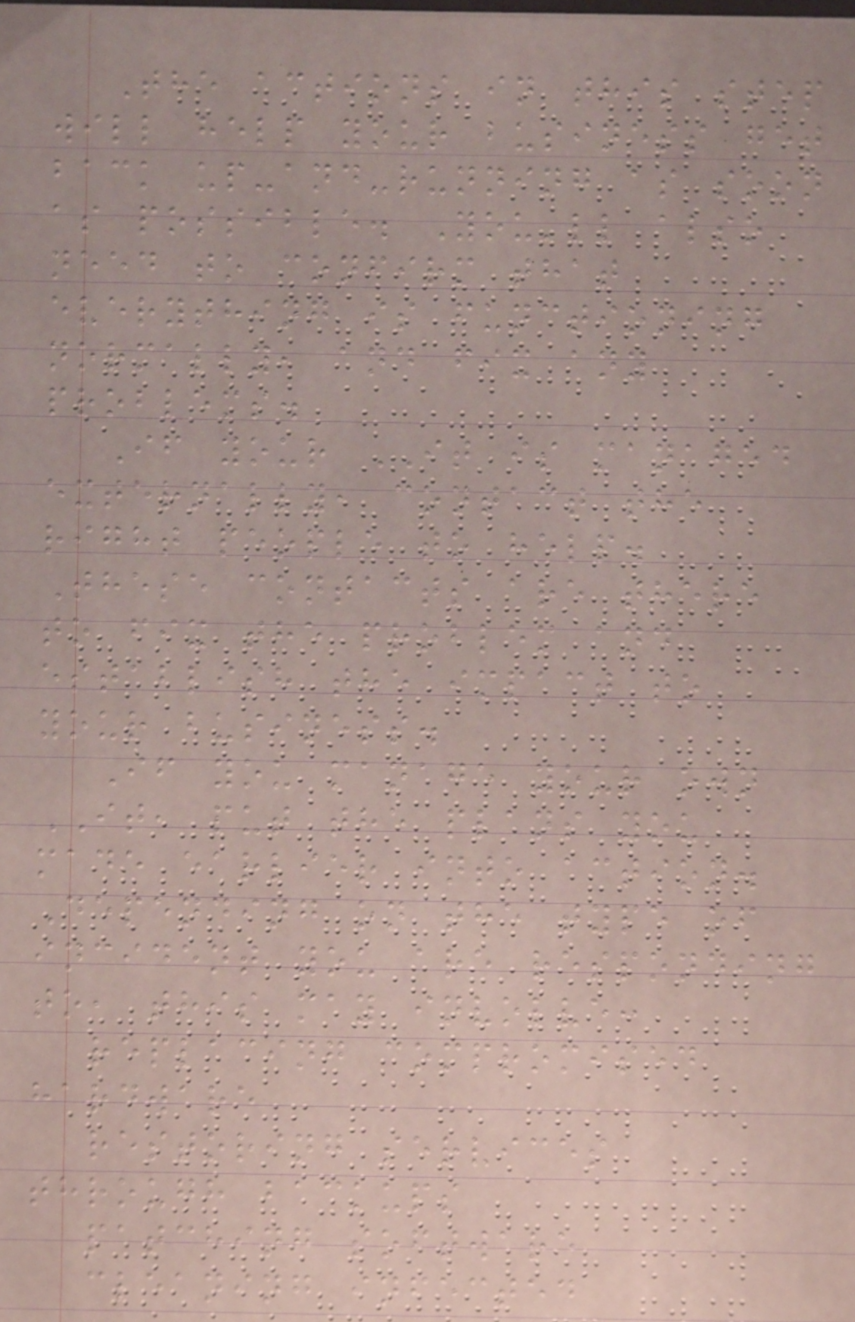The actions in this step
will help your business get
back up-and-running as soon
as possible. You'll also
need to confirm that
everything is functioning
normally, and fix any
problems.
If your IT is managed
externally, contact the
right people to help.
These contacts are there
to fix the problem and
establish the impact to
your business.
If you manage your own
IT, put the plans you
made earlier into action.
Depending on the type of
incident you are responding
to, this may involve:
replacing compromised
hardware
restoring services
through backups
patching software
cleaning infected
